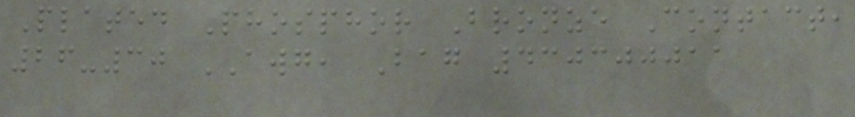Plated Phosphor Bronze Contact,
26-30 AWG, Bag 430300011
